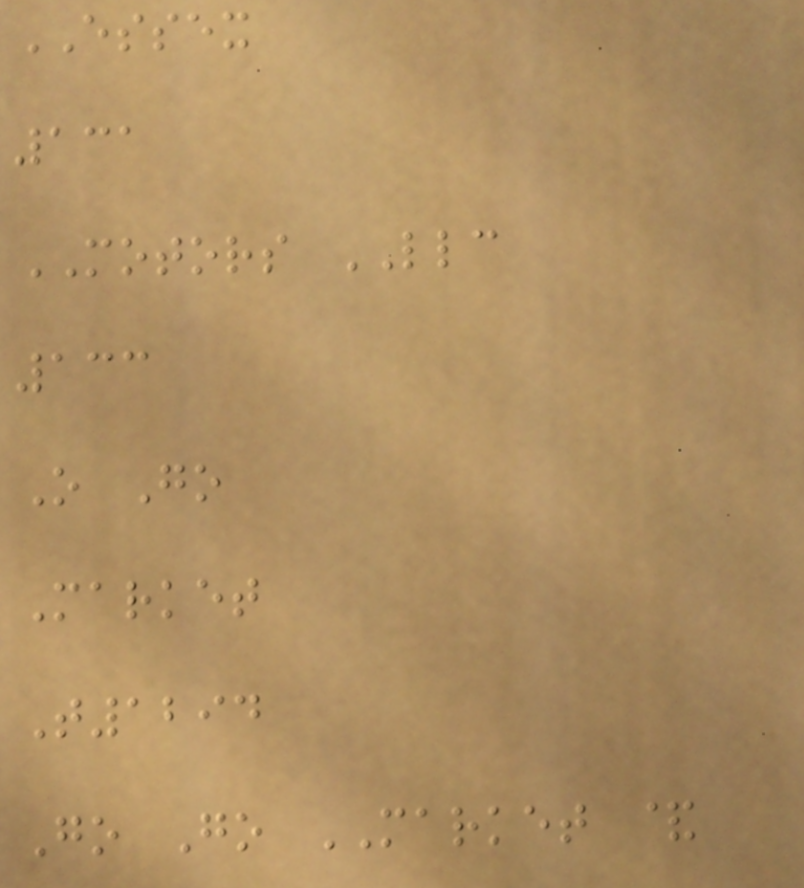ESSEX
131
MOTORS LLC
133
O Go
Market
T1294
Go Go MARKET &
